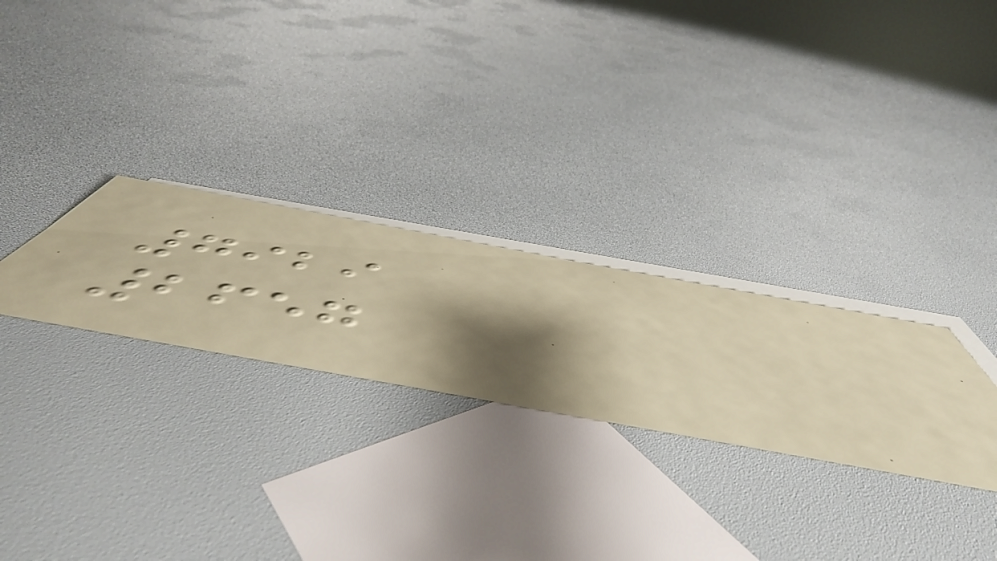7929
2657
